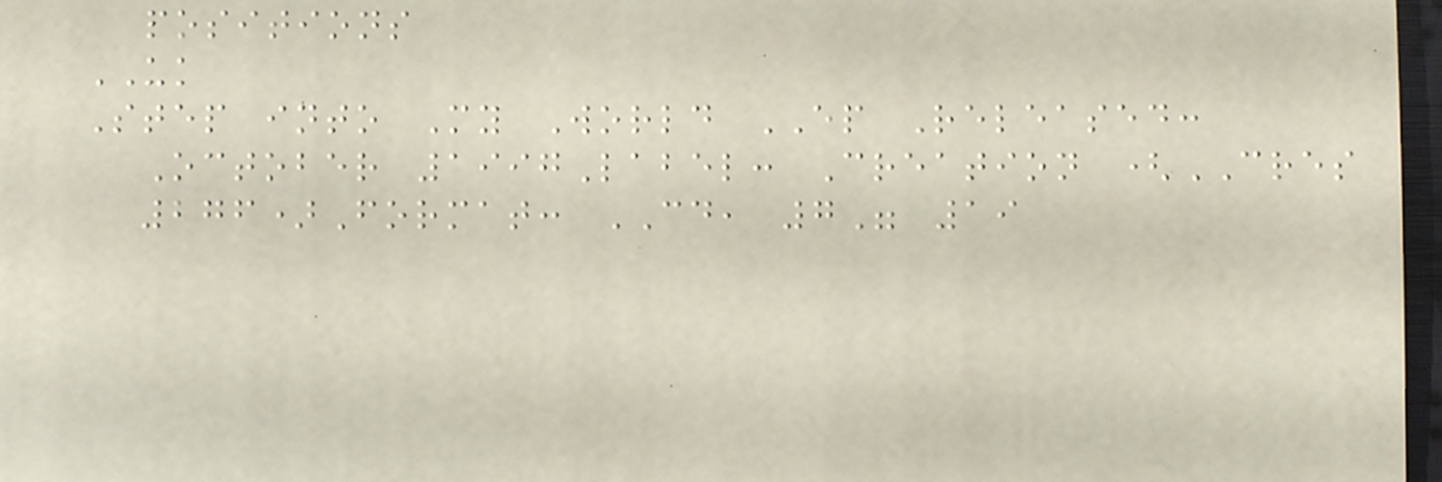positions
UK
Step into My World EP Released:
October 1997Label: Creation (CRES
276)Format: CD, 7" 19
